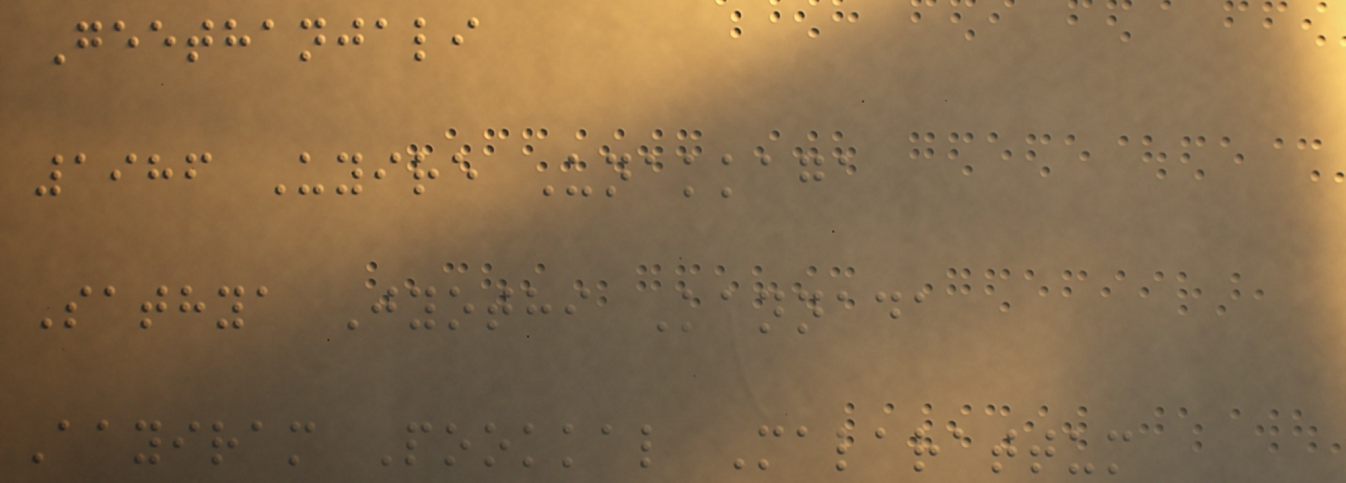Geethanjali
1986 Uyire Unakkaga
Sathya Jyothi Kannada
Aayiram Pookkal Malarattum
